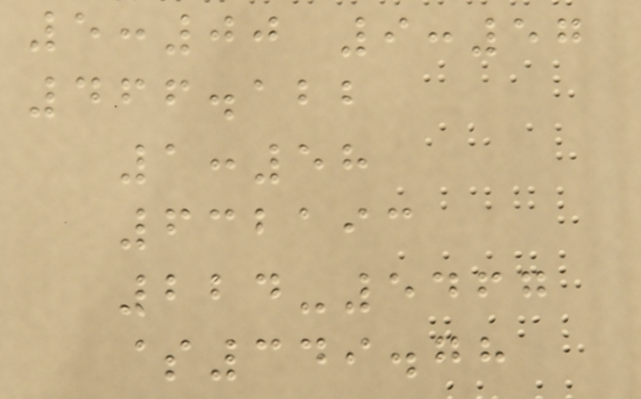5:00 9:57
466.122
1:58
632193
224-5467
$349.78
